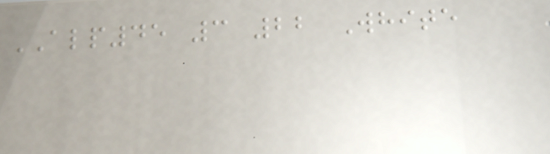ALP45 3 22 White
